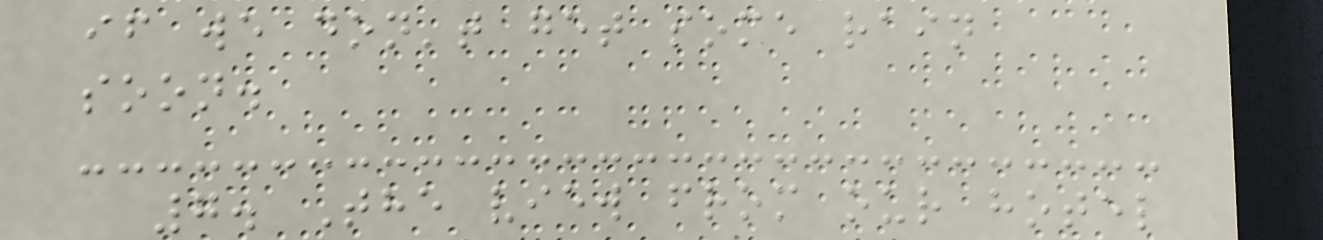if we don't get some rain
soon.
7. The view from our hotel
